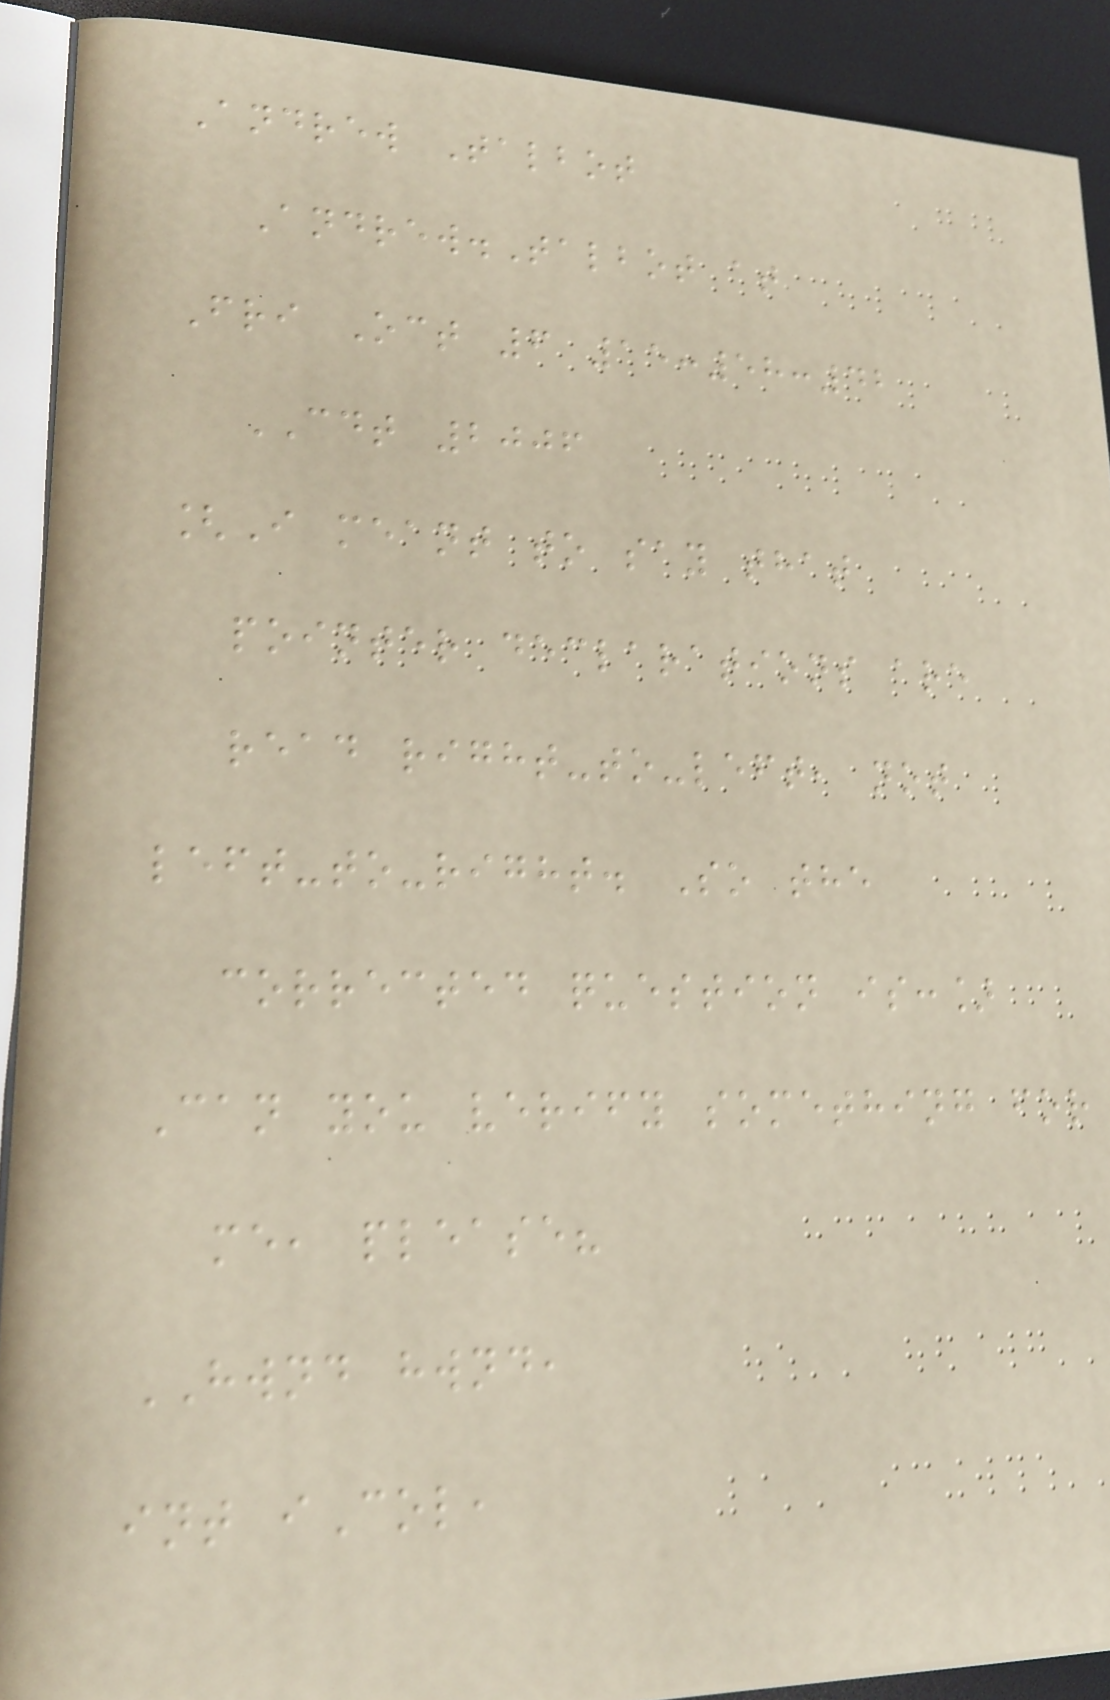Andrew Talbot
Andrew.Talbot at
Fri Oct 6 15:58:42
CDT 2006
[I meant to say that
pointer declarations are
read right-to-left, not
left-to-right. So the
corrected question is:]
Can you verify something for
me, please?
HWND hwnd,
int iCol,
